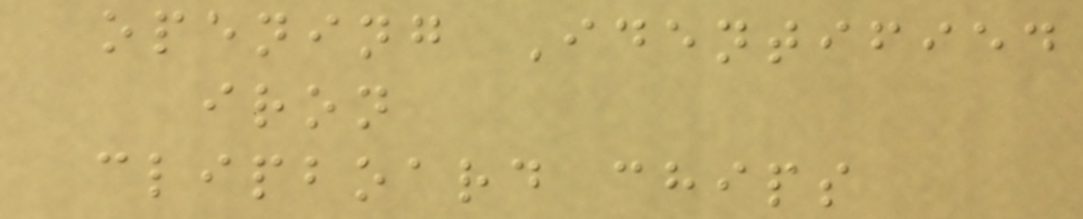opening Identified
iron
clipboard chips
